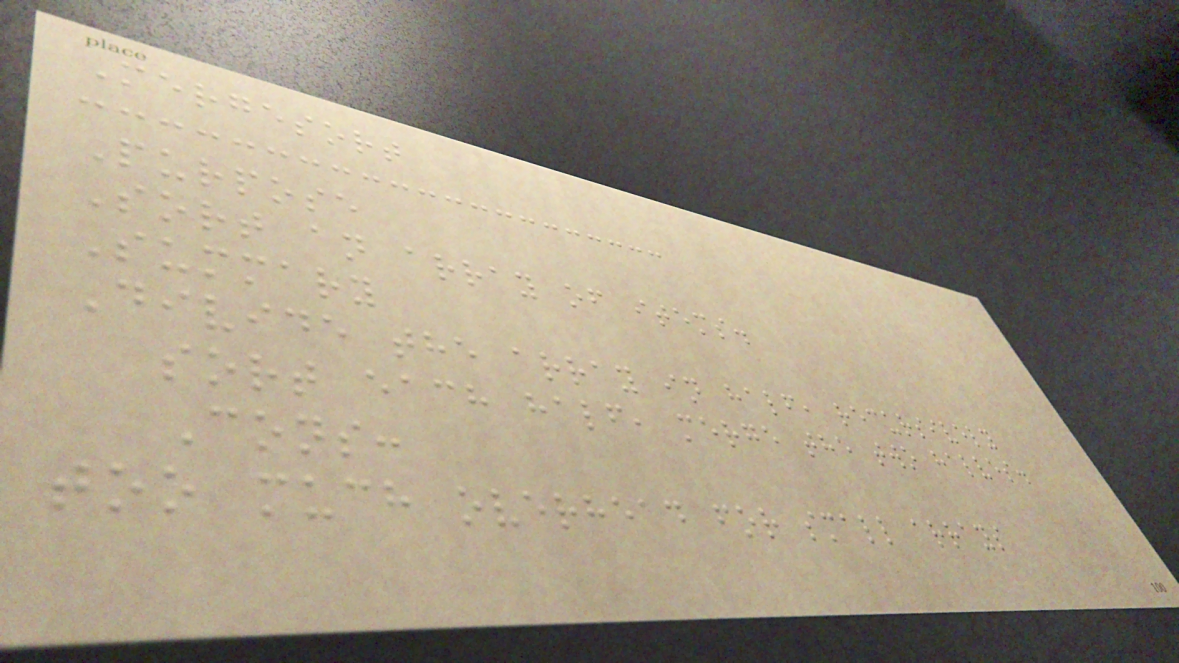Mergesort
Purpose
Sort an array of items.
Summary
Divide the array in half, recursively
sort each half, merge the two halves.
Cons:
too much overhead for small arrays
